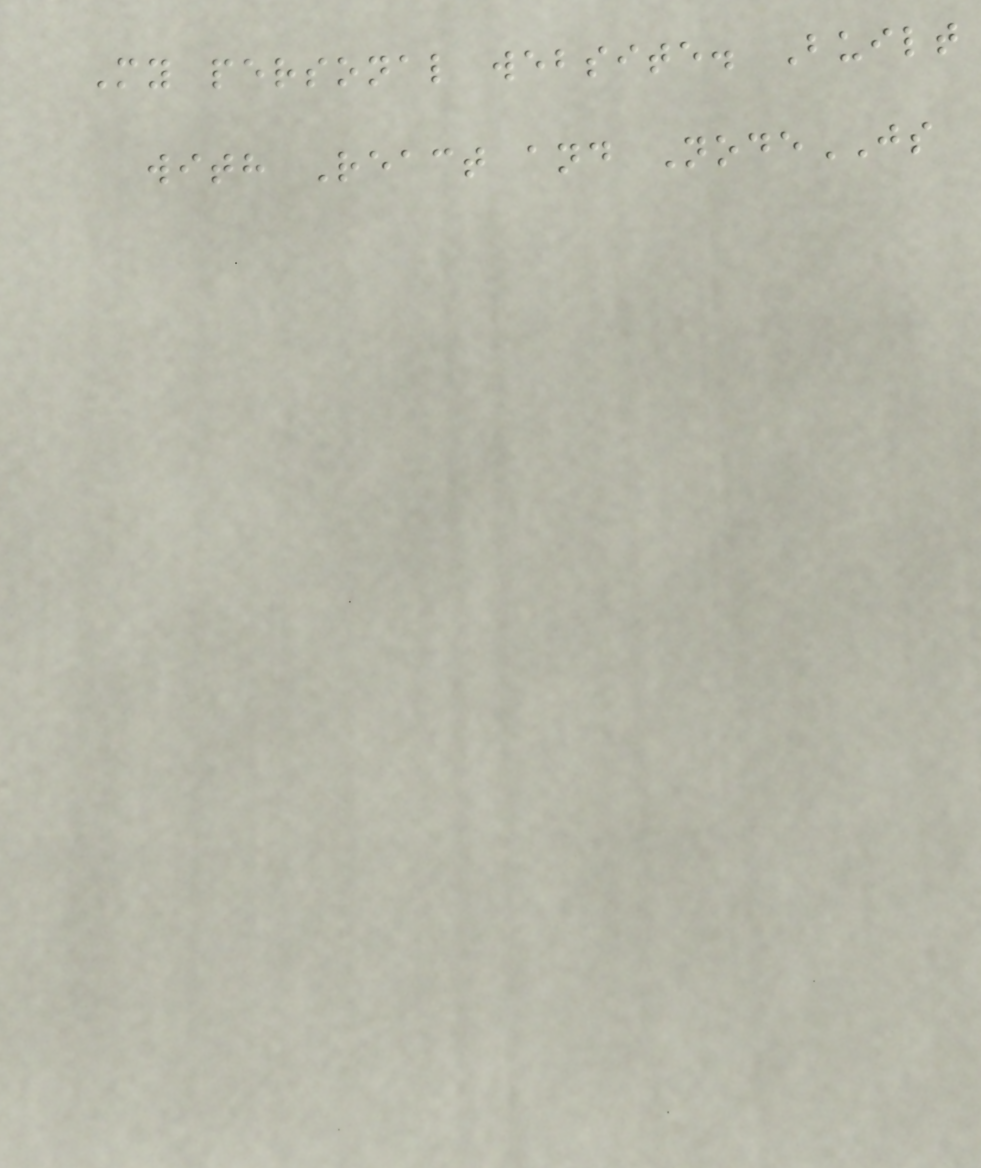My personal website. Built
with React and NodeJS
